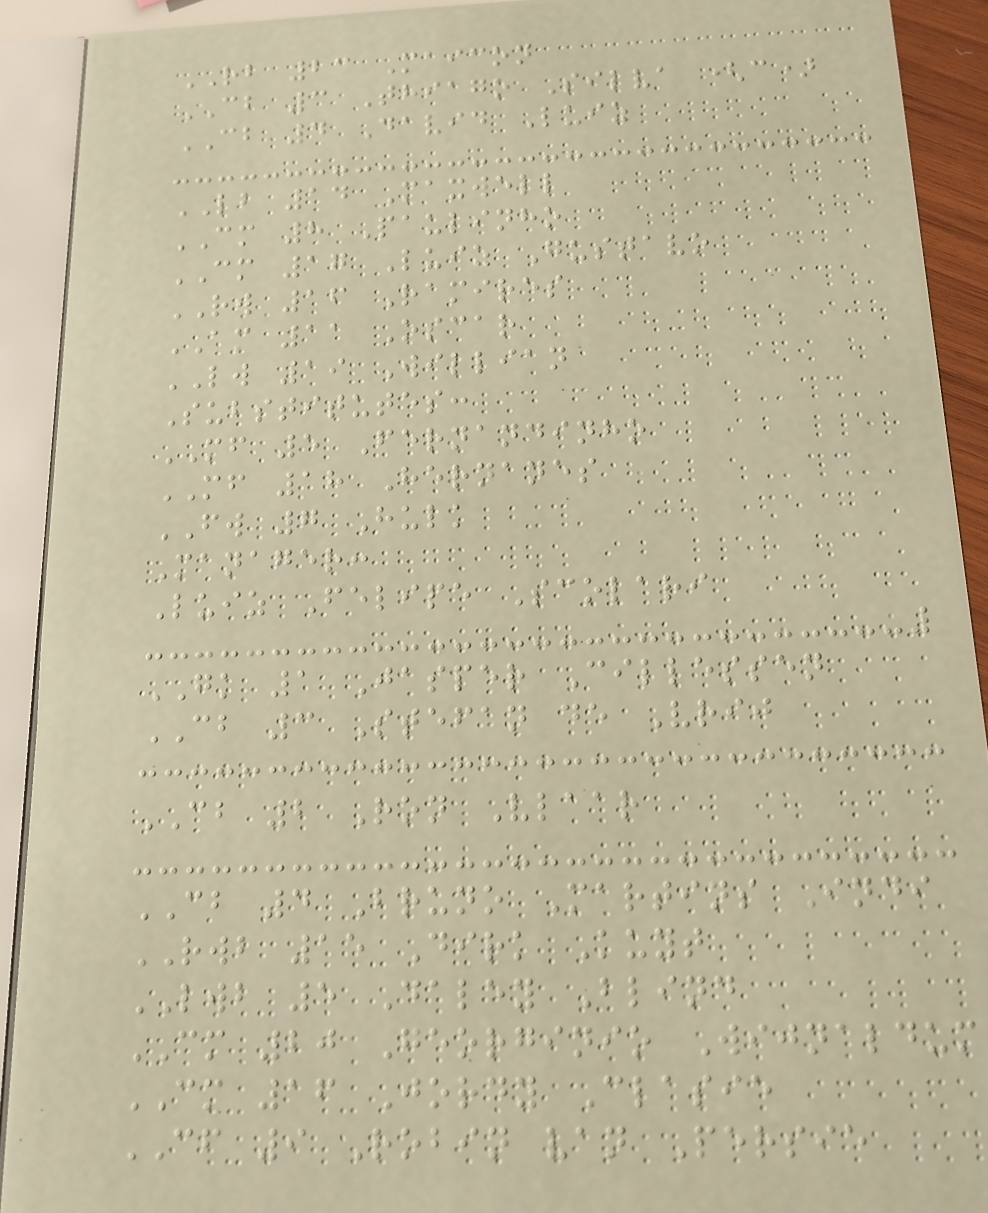RB 23 Maicon
CB 3 Thiago Silva (c)
CB 4 David Luiz
LB 14 Maxwell
CM 8 Paulinho
CM 17 Luiz Gustavo
RW 16 Ramires
AM 11 Oscar
LW 19 Willian
Substitutes:
MF 5 Fernandinho
MF 18 Hernanes
FW 7 Hulk
Manager:
Luiz Felipe Scolari
GK 1 Jasper Cillessen
CB 3 Stefan de Vrij
CB 2 Ron Vlaar
CB 4 Bruno Martins Indi
RWB 15 Dirk Kuyt
LWB 5 Daley Blind
CM 20 Georginio Wijnaldum
CM 16 Jordy Clasie
CF 9 Robin van Persie
